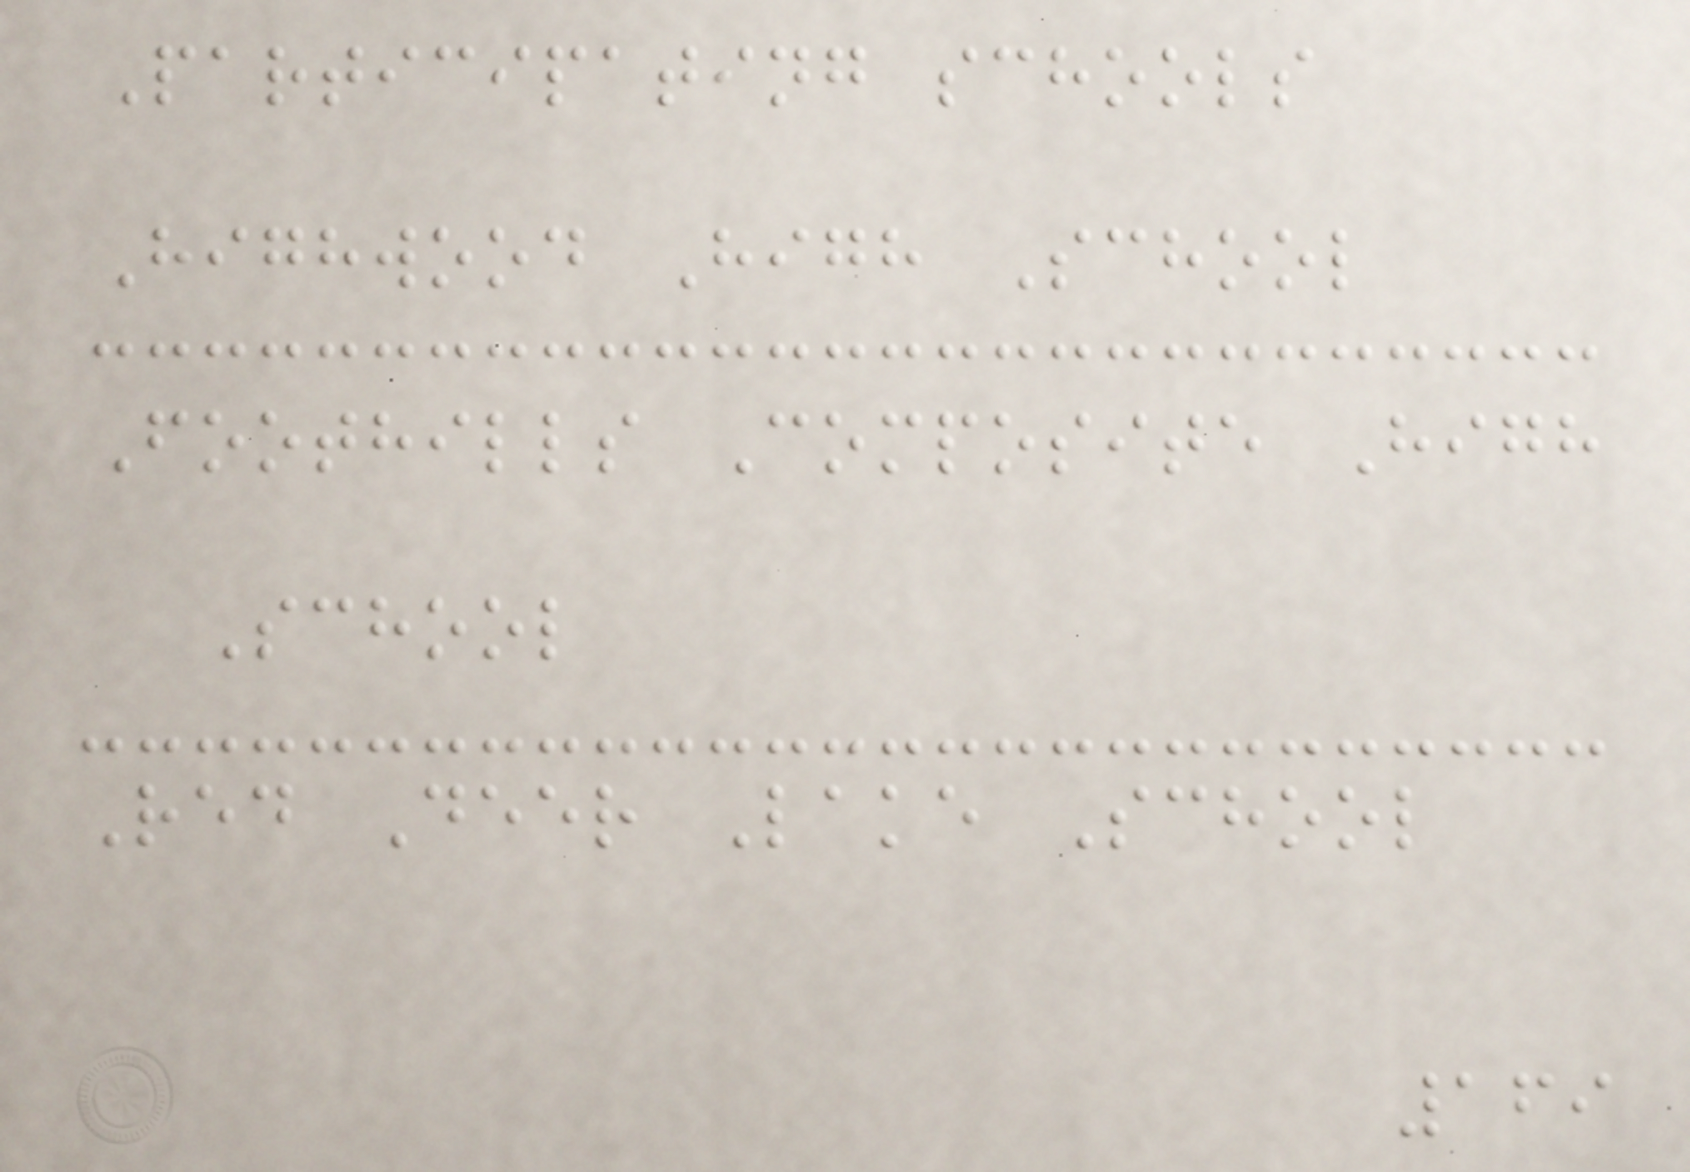Participating schools
Highwood High School
Foothills Composite High
School
Red Deer Lake School
169
